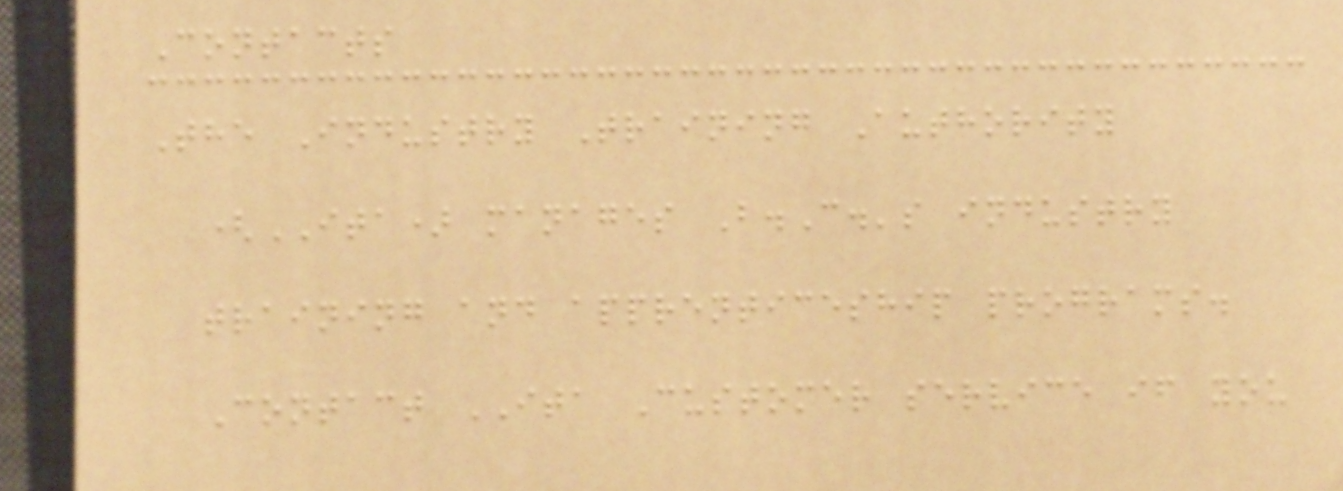Contacts
The Industry Training Authority
(ITA) manages B.C.'s industry
training and apprenticeship programs.
Contact ITA Customer service if you
